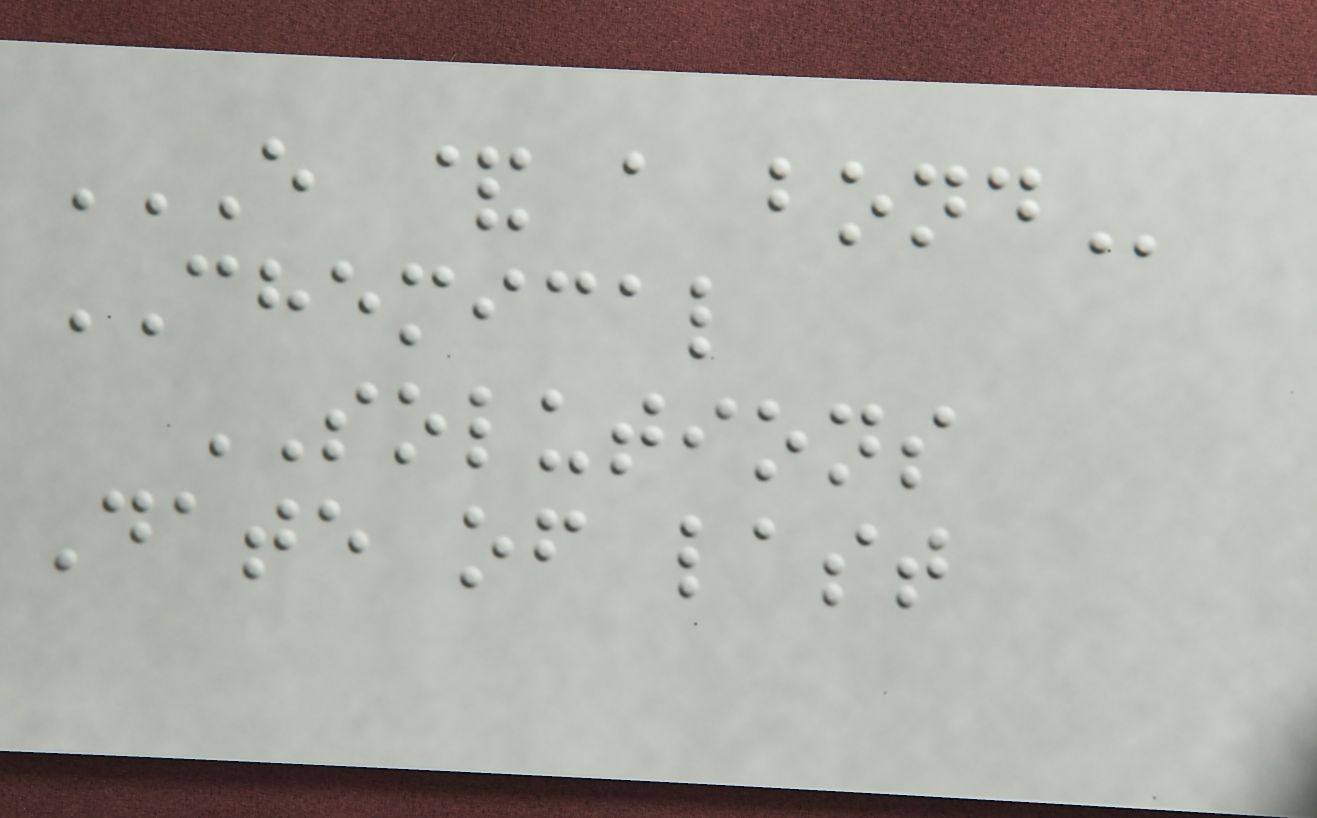E & A BOND
CHEMICAL
SOLUTIONS
Date of last
